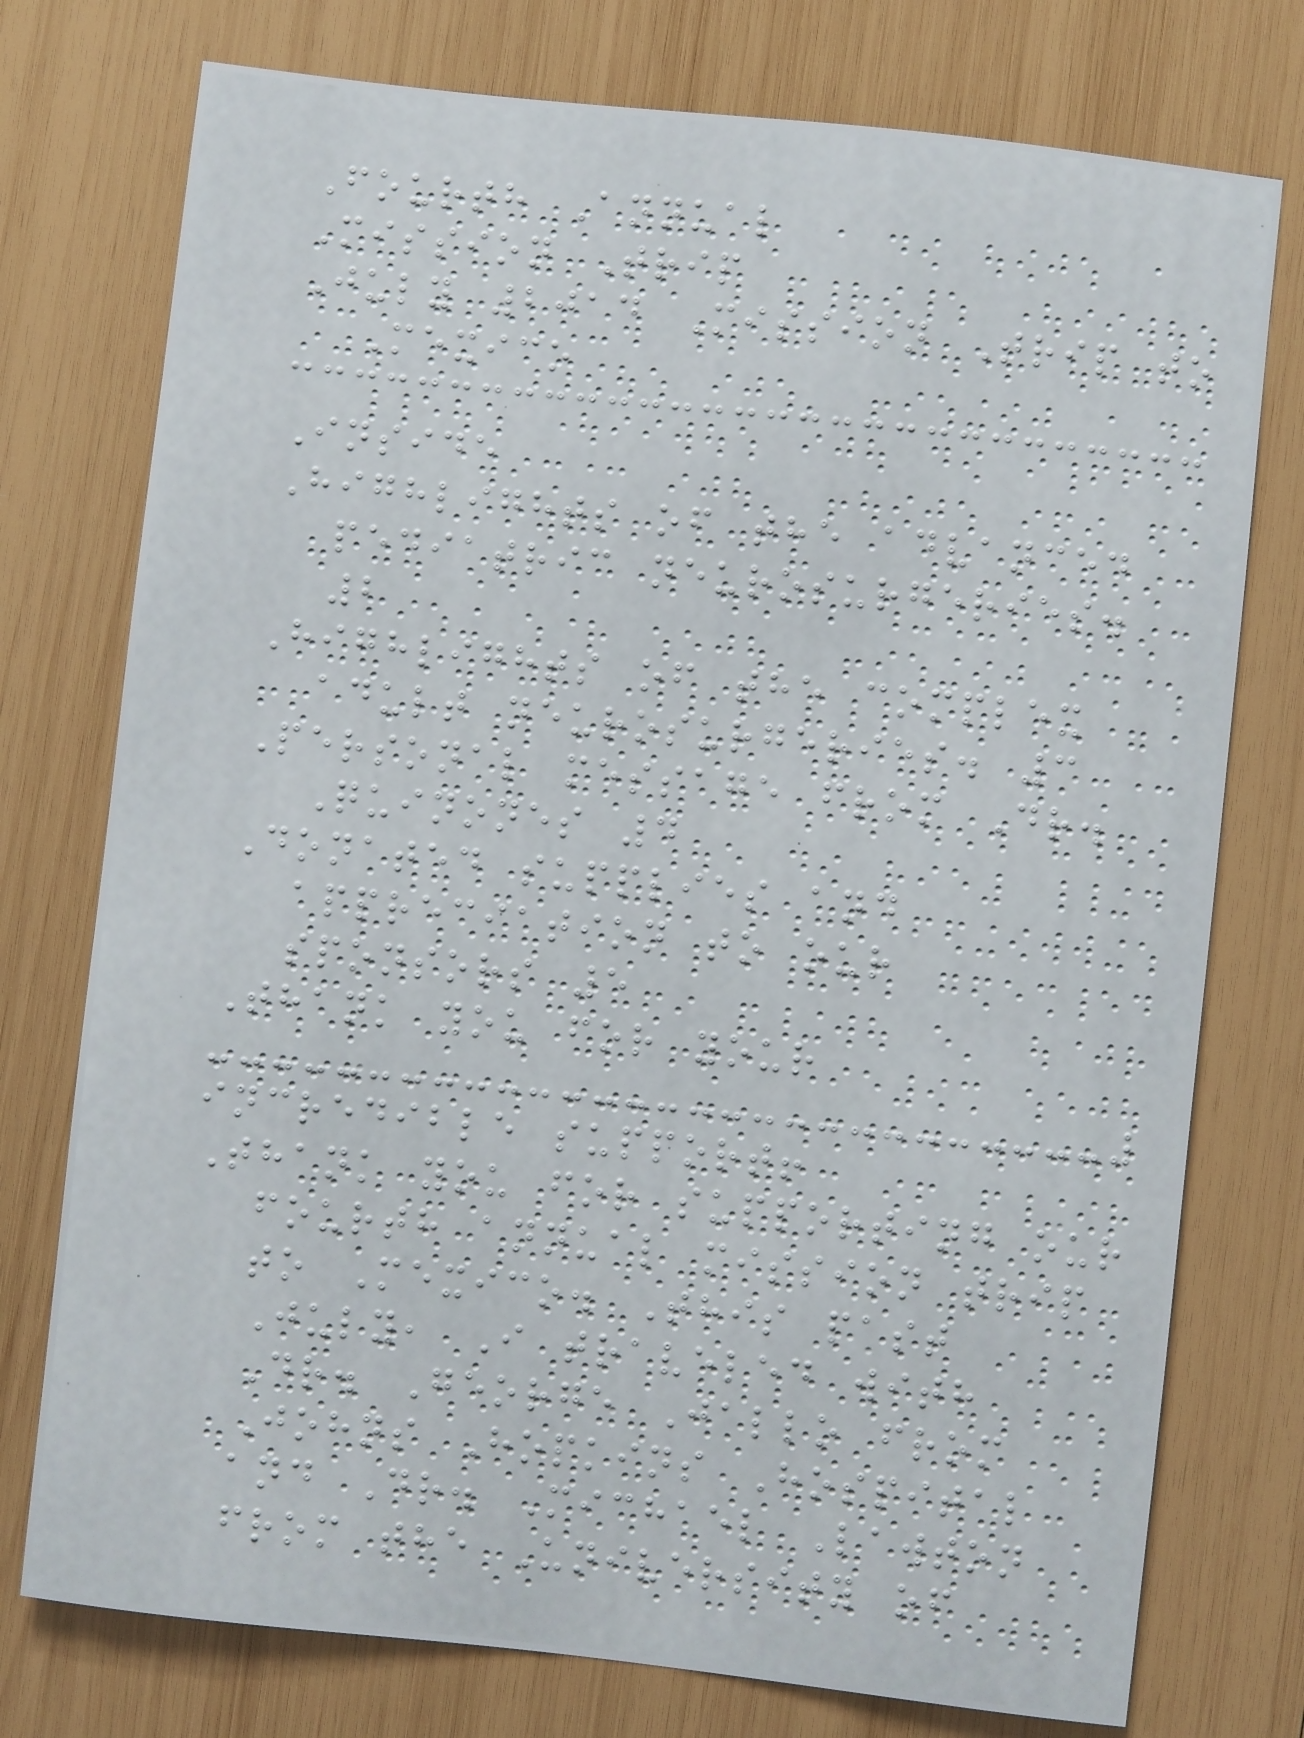Fourth Annual
Mission Trip
July 2014 Mission Trip to
Mexico
Inside
Highlights of the advanced
pediatric neurosurgeries.
2
Highlights of the complex
adult neurosurgeries. 3
Personal message from Dr.
Quinones 4
Donated supplies and
appreciation to our
sponsors 5
Thank you for your
incredible support!
Thank you for supporting our
fourth annual mission trip
to Mexico. This past
July, I traveled with
Dr. George Jallo from
Johns Hopkins Hospital
and Dr. Michael Lawton
from the University of
